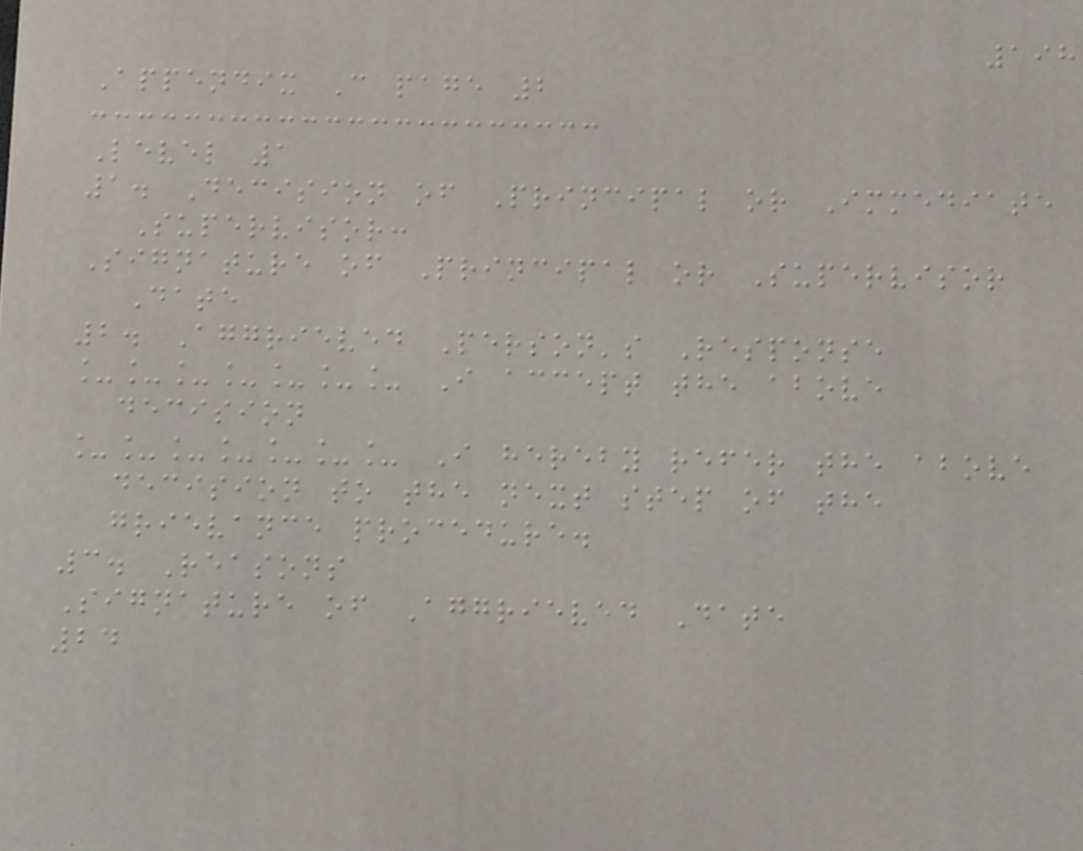198
Appendix C page 2
Level 1
1. Decision of Principal or Immediate
Supervisor:
Signature of Principal or Supervisor
Date
2. Aggrieved Person's Response
_______ I accept the above
decision
_______ I hereby refer the above
decision to the next step of the
grievance procedure.
3. Reasons
Signature of Aggrieved Date
24
